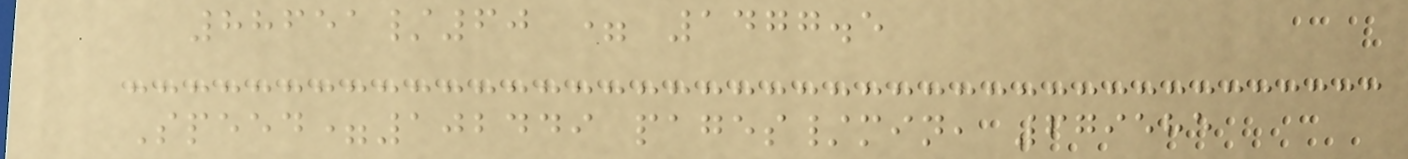88651/60 = 1477.5
Speed=102449 pages/min, 679585
